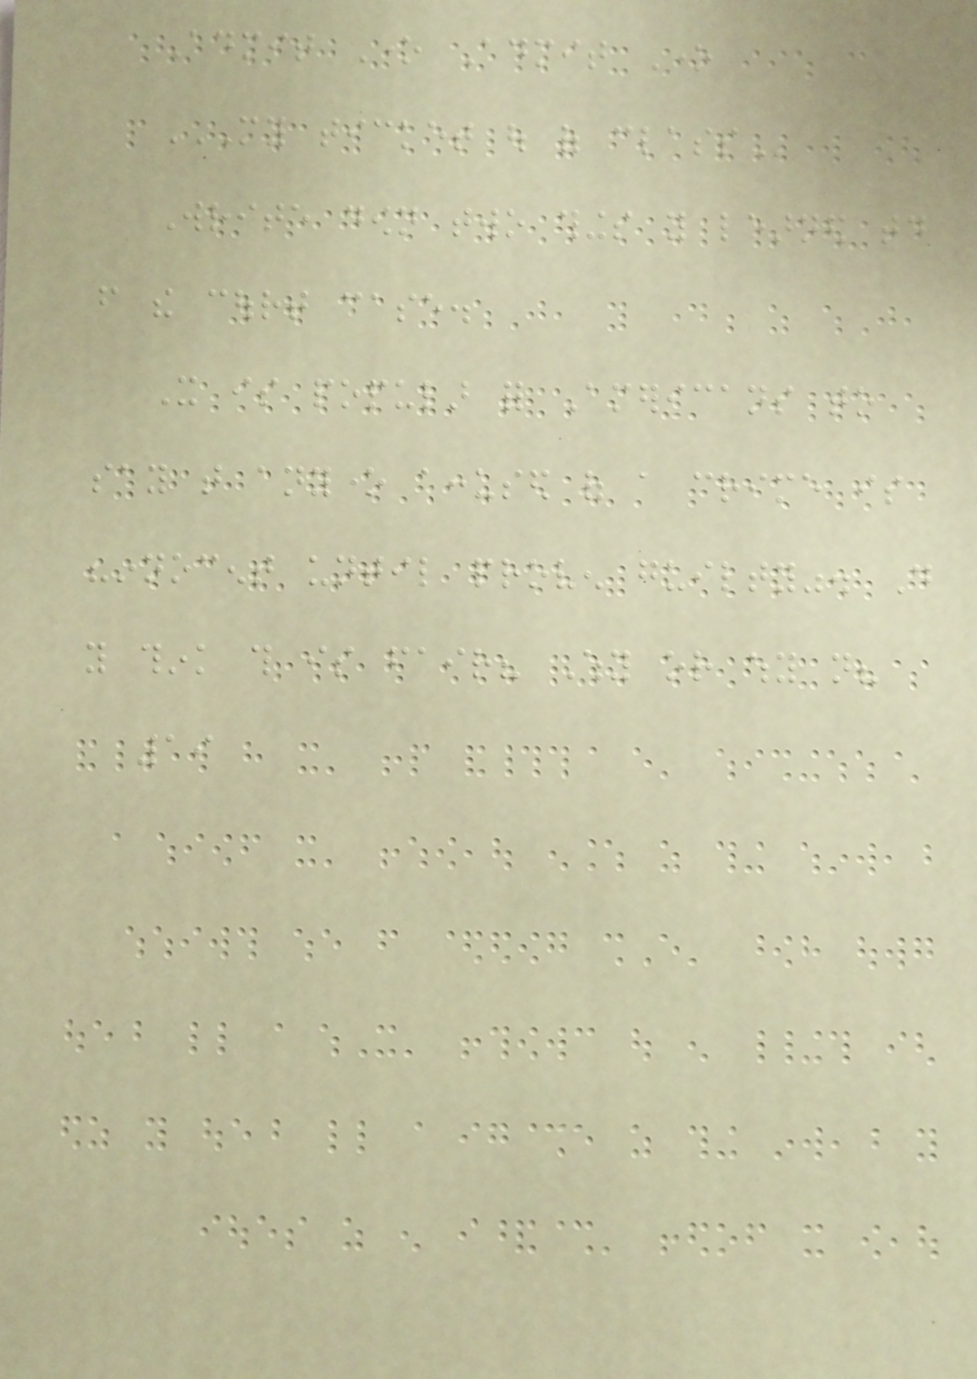Admit One Admit One
MY TICKET OUT OF CLASS
Write down two things you learned today
from the court case.
It is popular for Americans to
say that anyone accused of a crime is
"innocent until proven guilty". Do
you think this is fair? Why or why not?
19
